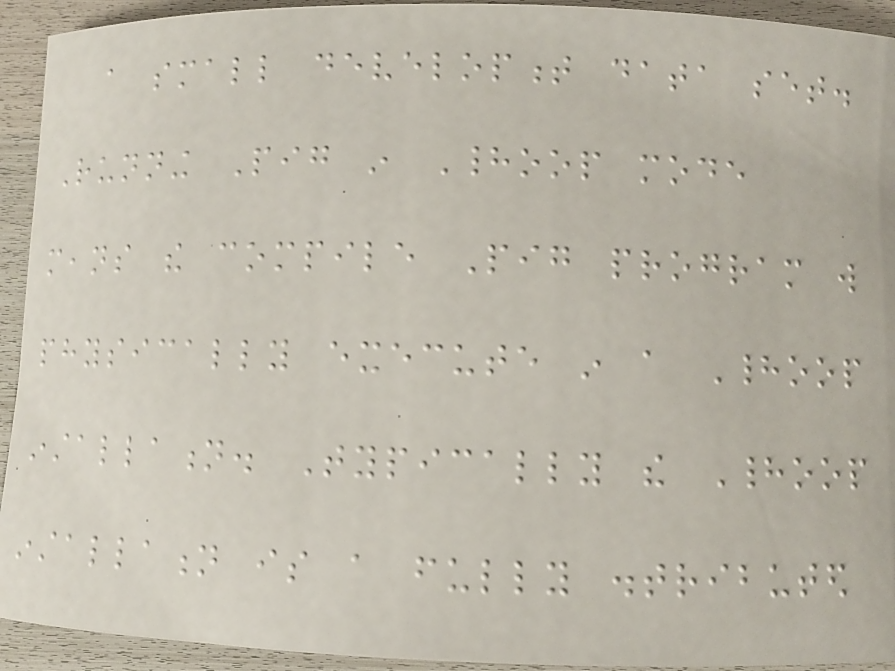a small development data set.
Running Pig in Hadoop mode
means the compile Pig program will
physically execute in a Hadoop
installation. Typically the Hadoop
installation is a fully distributed
